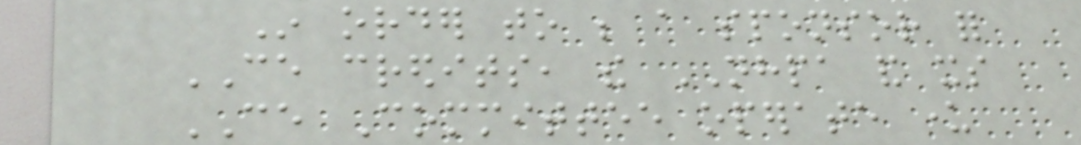In order to be a sponsor for
CE credits, the NHPA and its
CE Committee operate under
